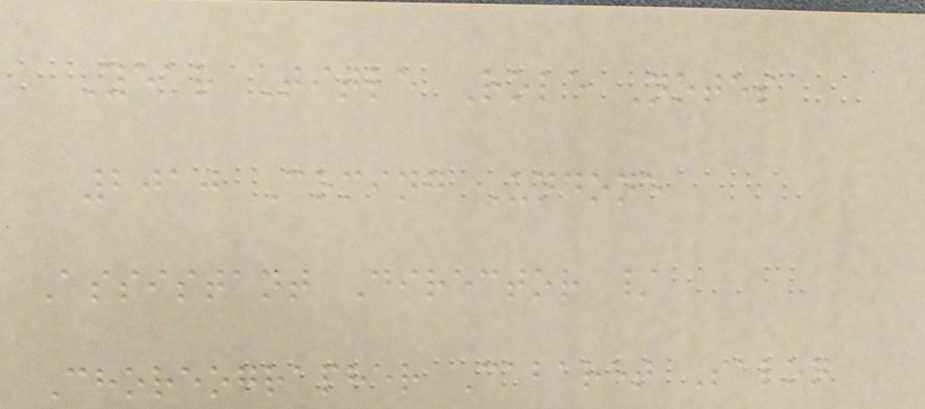Year Title Role Notes
2010 Coming Undone
Assistant Director /
Choreographer Cabaret Salon
